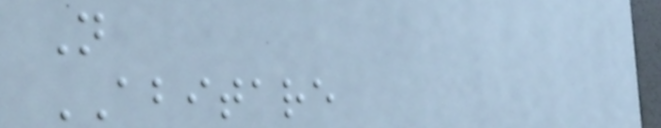N
ABITARE
